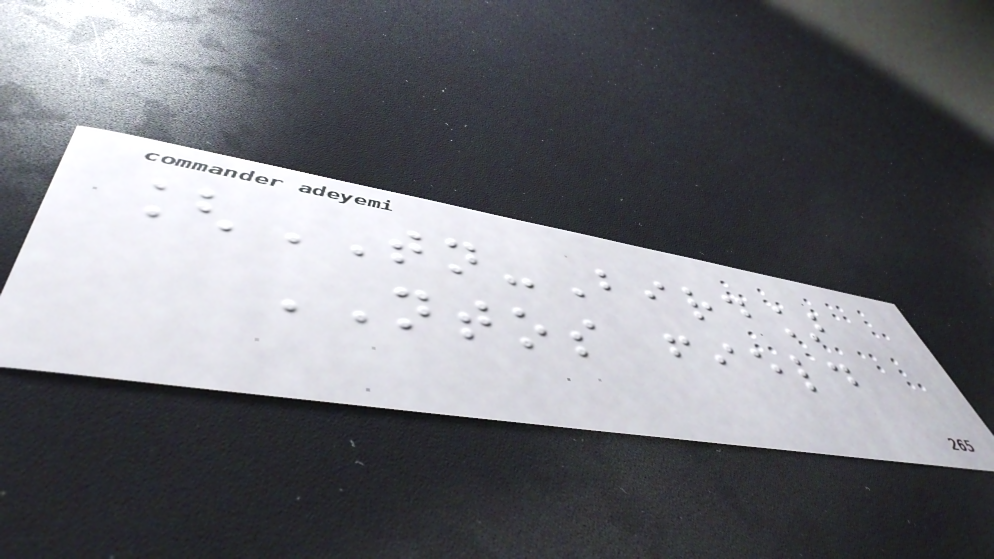[TN-Bird]
NTOS field
